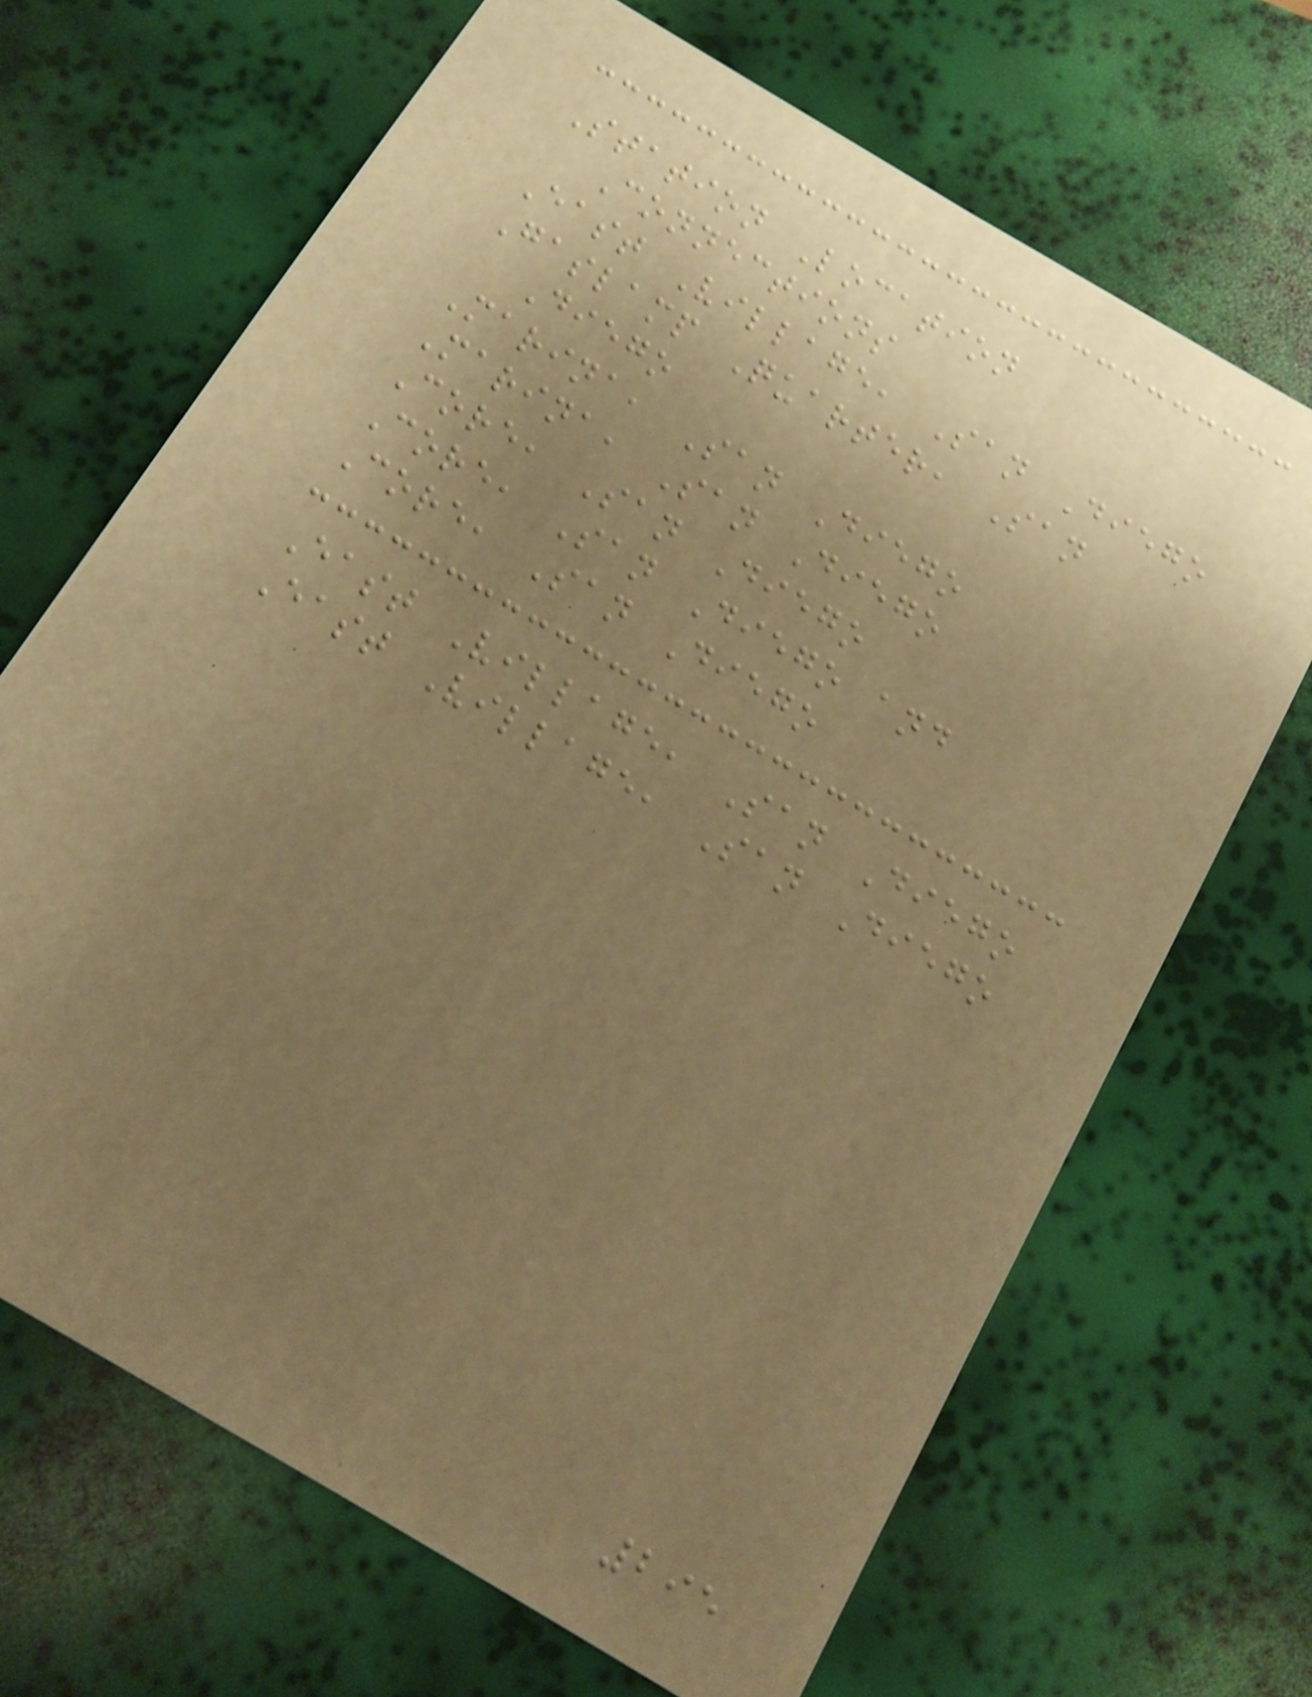Station Location
Connections
East Village, San Diego
Gaslamp Quarter, San
Diego
Marina, San Diego
Marina, San Diego
Core, San Diego
Core, San Diego and
Core, San Diego
East Village, San Diego
East Village, San Diego
295
